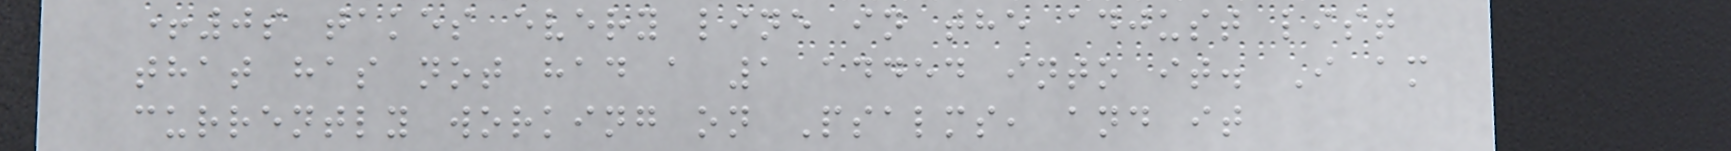+0s takes every line in the adjust list
that has not had a 1 added into it. I am
currently working on Psalms, and it
